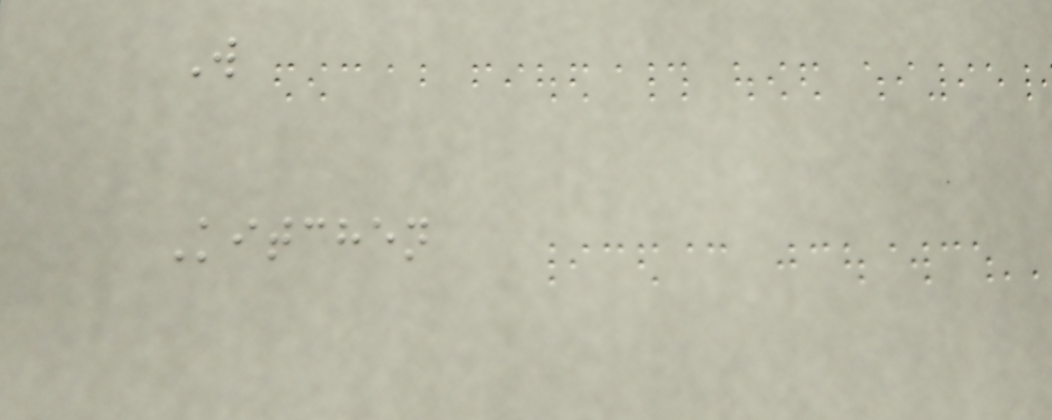W
Kitchen
